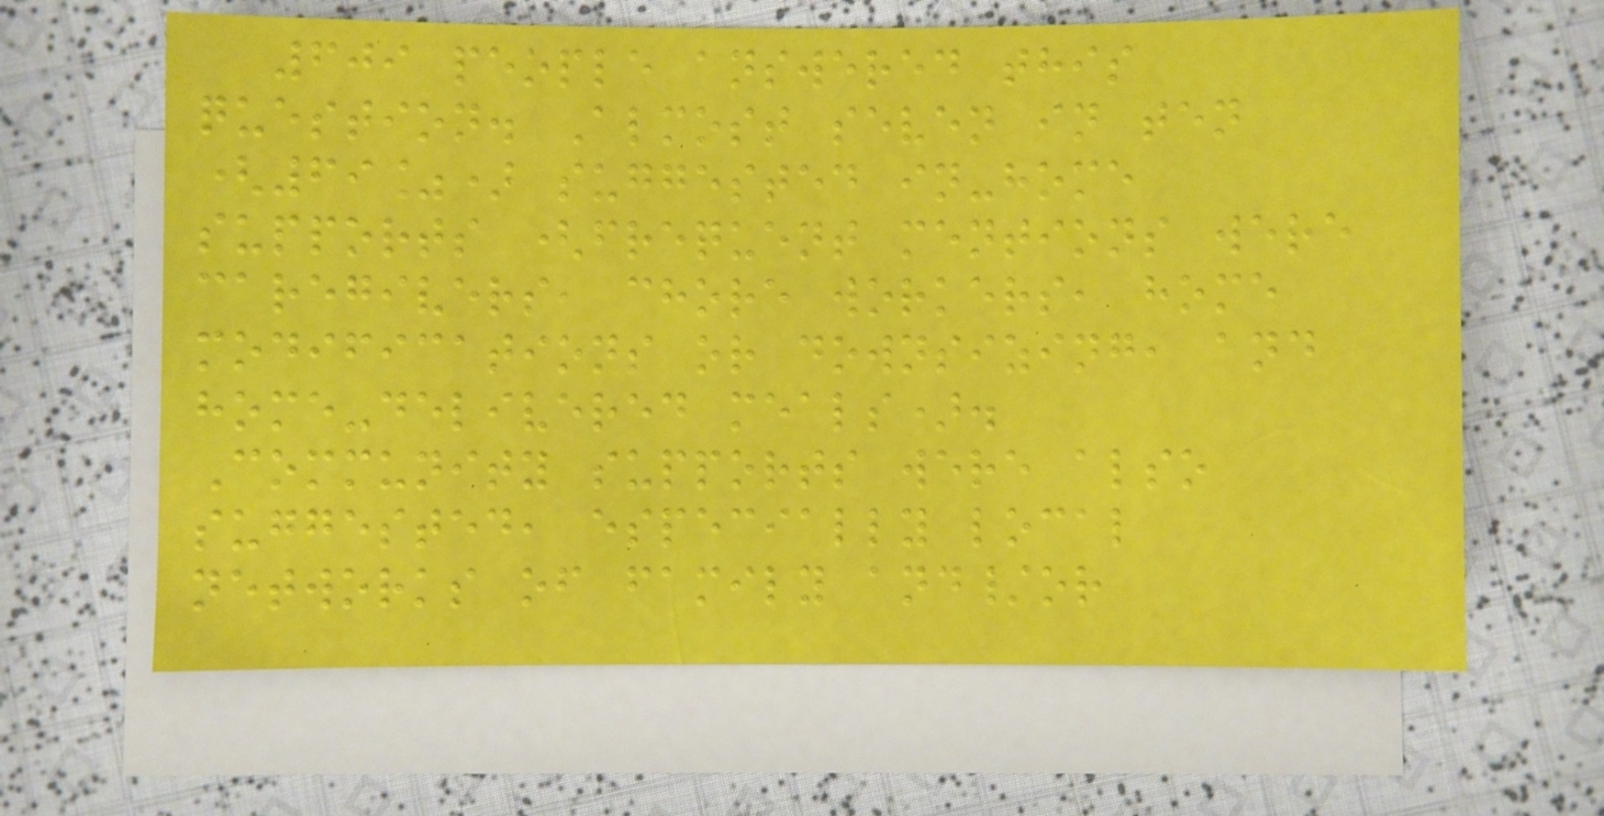609 people answered this
question. Almost seven in ten
(69%) suggested in-home
supports (frequent mentions were
caregivers, chore workers, home
modifications or downsizing, and
home-delivered meals).
Community supports were also
suggested, especially local
networks of family and/or
